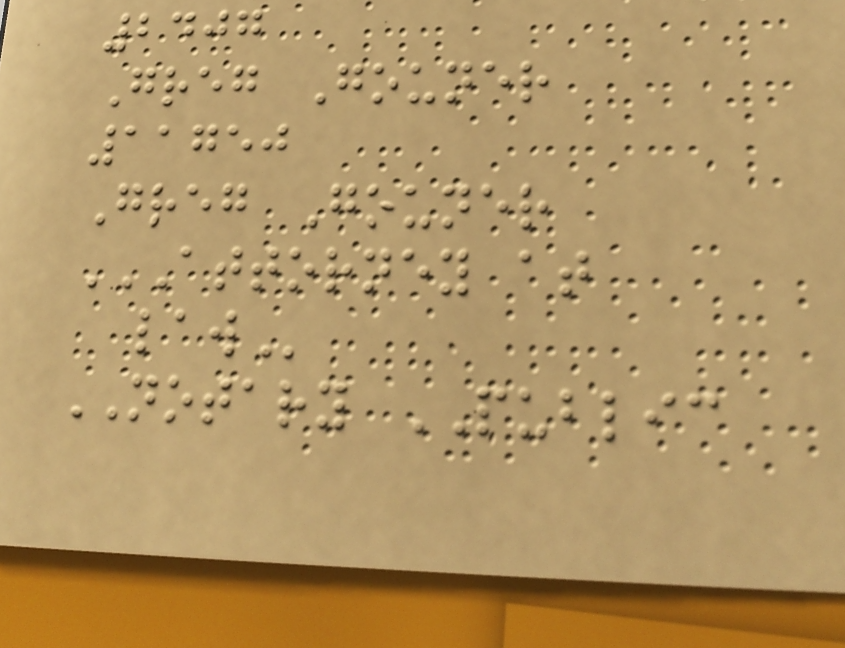2407
Greg Gouner
11750
Greg Gouner
ATTORNEY AT
LAW
NOTARY PUBLIC
